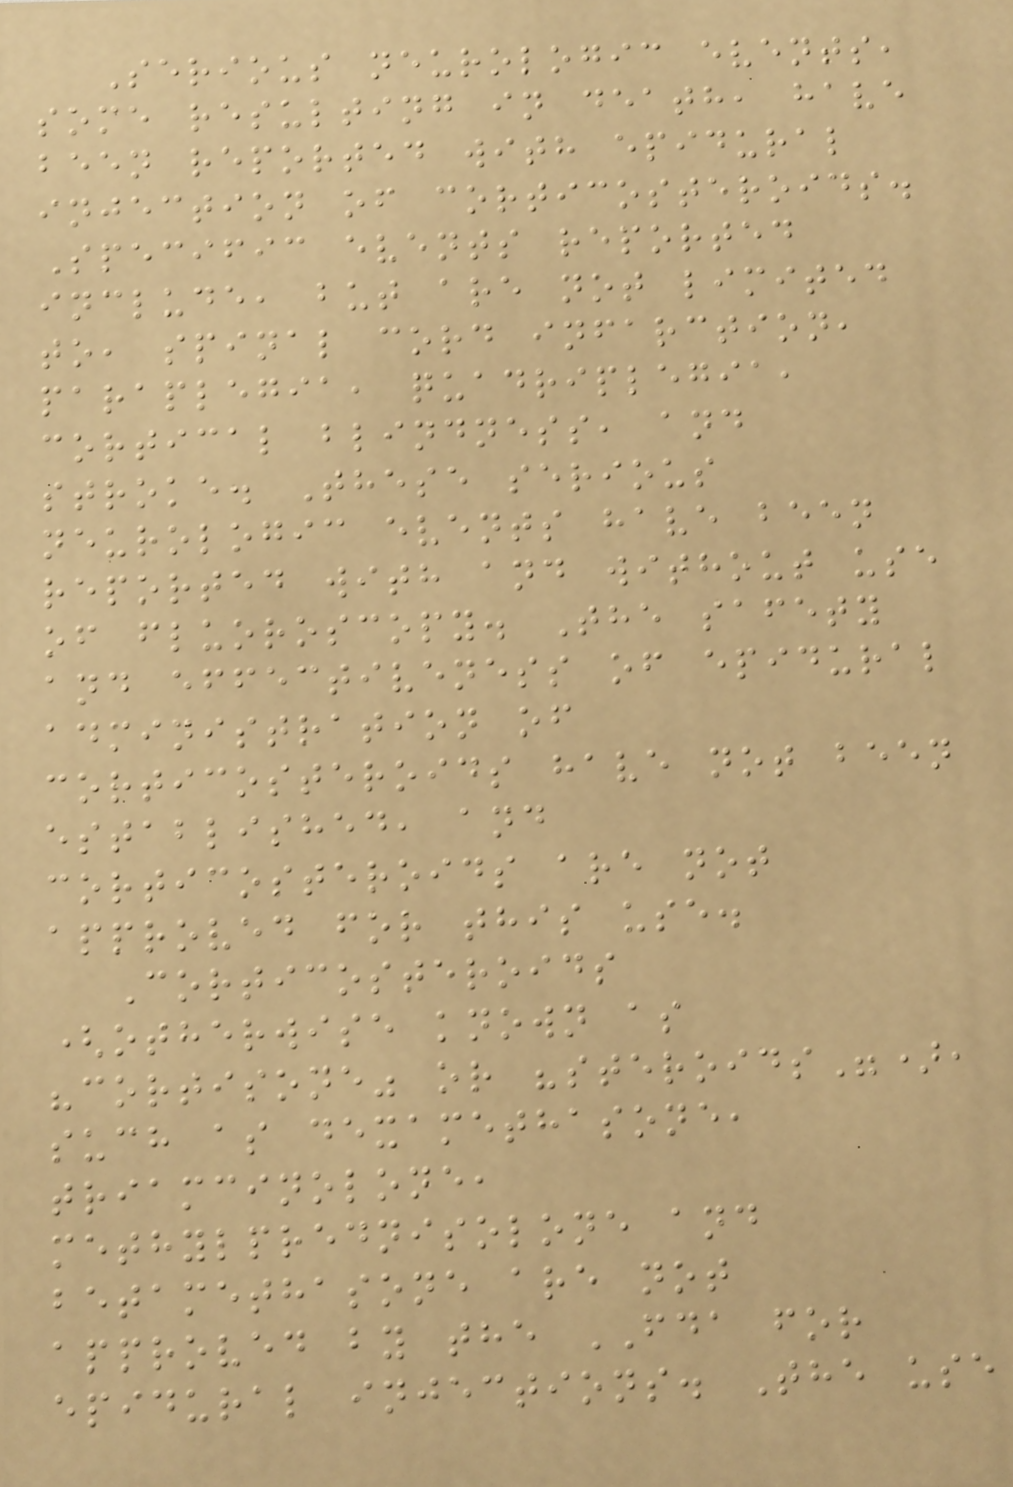Serious neurologic events,
some resulting in death, have
been reported with epidural
injection of corticosteroids.
Specific events reported
include, but are not limited
to, spinal cord infarction,
paraplegia, quadriplegia,
cortical blindness, and
stroke. These serious
neurologic events have been
reported with and without use
of fluoroscopy. The safety
and effectiveness of epidural
administration of
corticosteroids have not been
established, and
corticosteroids are not
approved for this use.
Corticosteroids
(otherwise known as
"cortisone" or "steroids"),
such as dexamethasone,
triamcinolone,
methylprednisolone and
betamethasone are not
approved by the FDA for
epidural injections. The use
